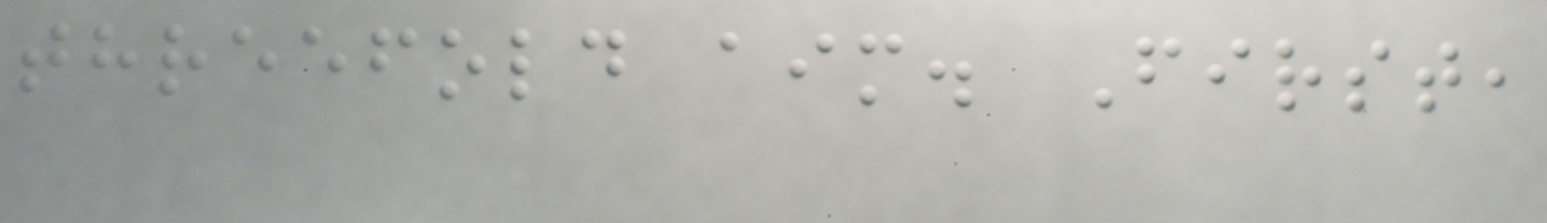threefold aim. First,
